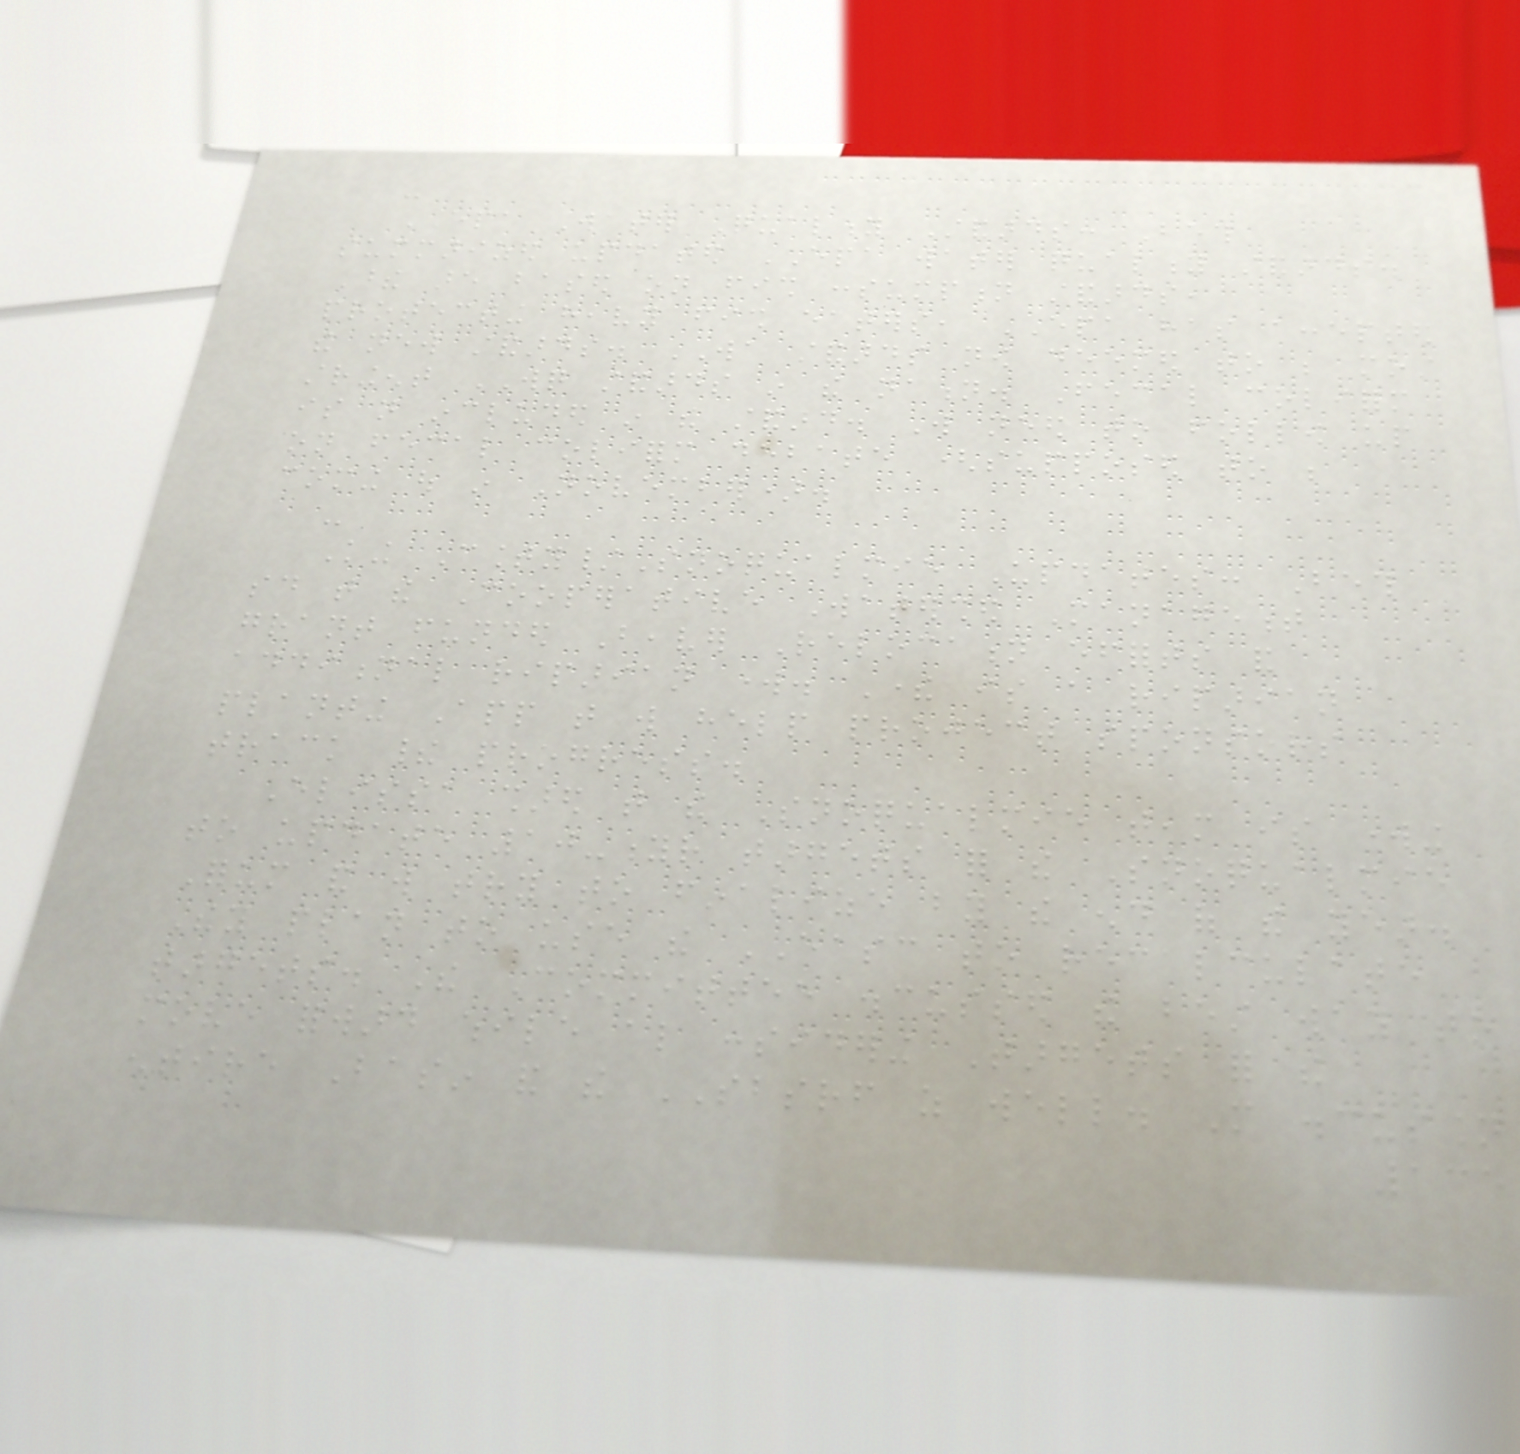-
EPA Water Quality Standards: Beth
summarized updated EPA water quality standards.
These are based on fish consumption standards,
protecting heavy fish eaters, EPA has accepted
the new standards. WA standards now deemed to be most
stringent WQ standards in the nation. Fecal coliform
is not included in the standard. Will need to follow up
on fecal coliform debate (supposed to be
coming out in November).
-
King County/Snoqualmie Updates: Beth
said that the Cooperative Watershed Management
grant funded Beaver Relocation efforts and
additional riparian work. There is a riparian
planting App that will help project sponsors
track their progress.
Elissa shared that the Snoqualmie team is working
to update 10-yr targets for the Snoqualmie
Forum and will try to finalize by the end of the year.
They plan to use the EASC to recalculate
targets. The Committee discussed the best way to
move forward while also considering Targets for the
entire Basin and the SBSRF as well. More discussion
135
